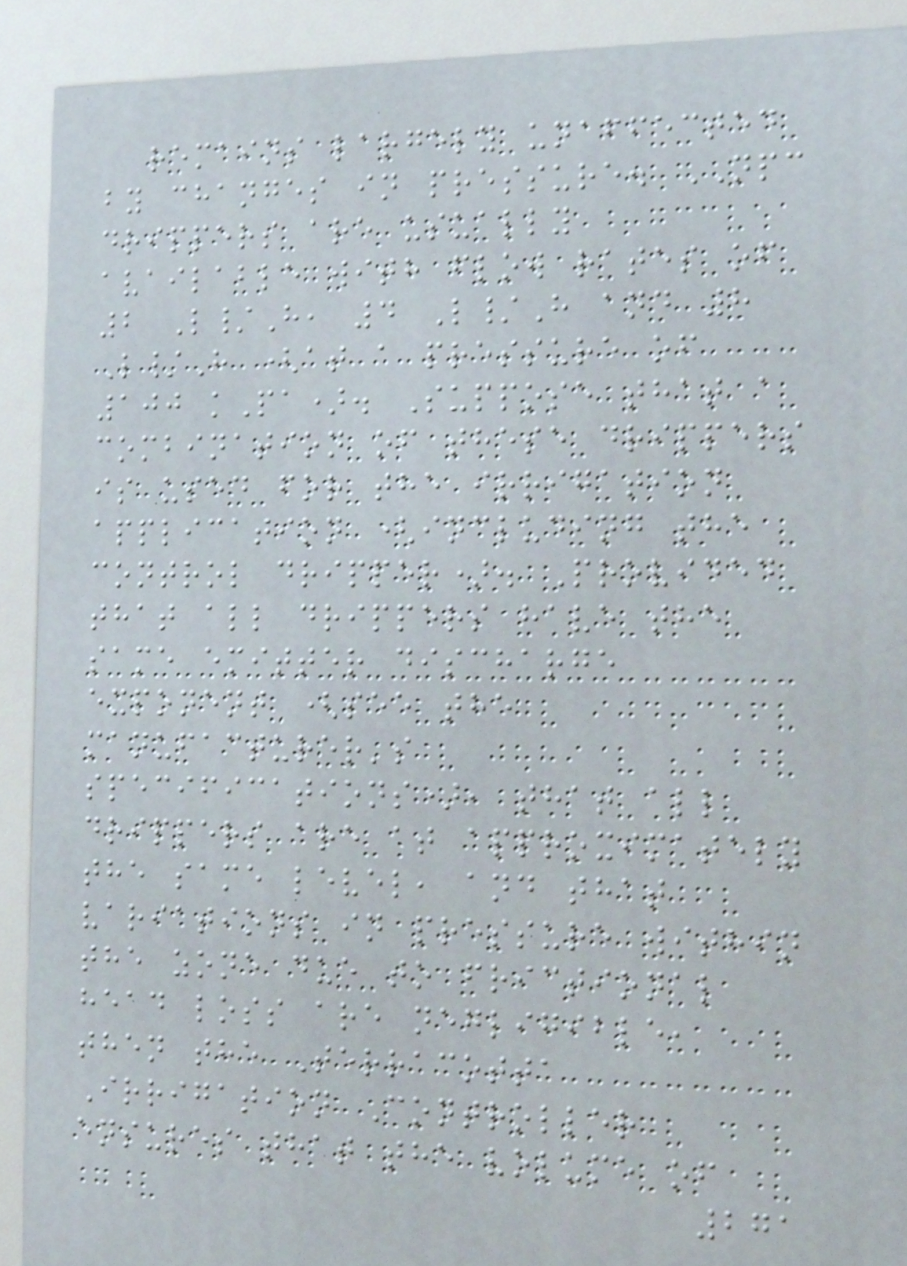remains largely unaffected
by changes in pressure. NPC
drippers are usually
available with flow rates of
2 L/H, 4 L/H and 8
L/H (at a pressure of
100 kPa). Suppose that a
combination of these drippers
is used for the irrigation
application (including the
control dripper). Provided
that all drippers have the
same emitter discharge
exponent (see the
manufacturer's
specifications), that all
drippers are at approximately
the same level, and that
variations in pressure within
the zone due to frictional
head loss are negligible,
then the Terracotta
Irrigation Controller
ensures that the volume of
271
